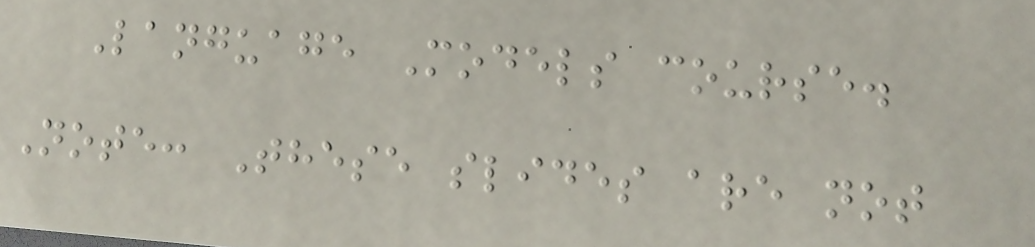Language Models course.
Note: These slides are not
